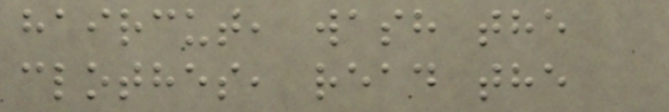haircut, wash the
clothes, read the
